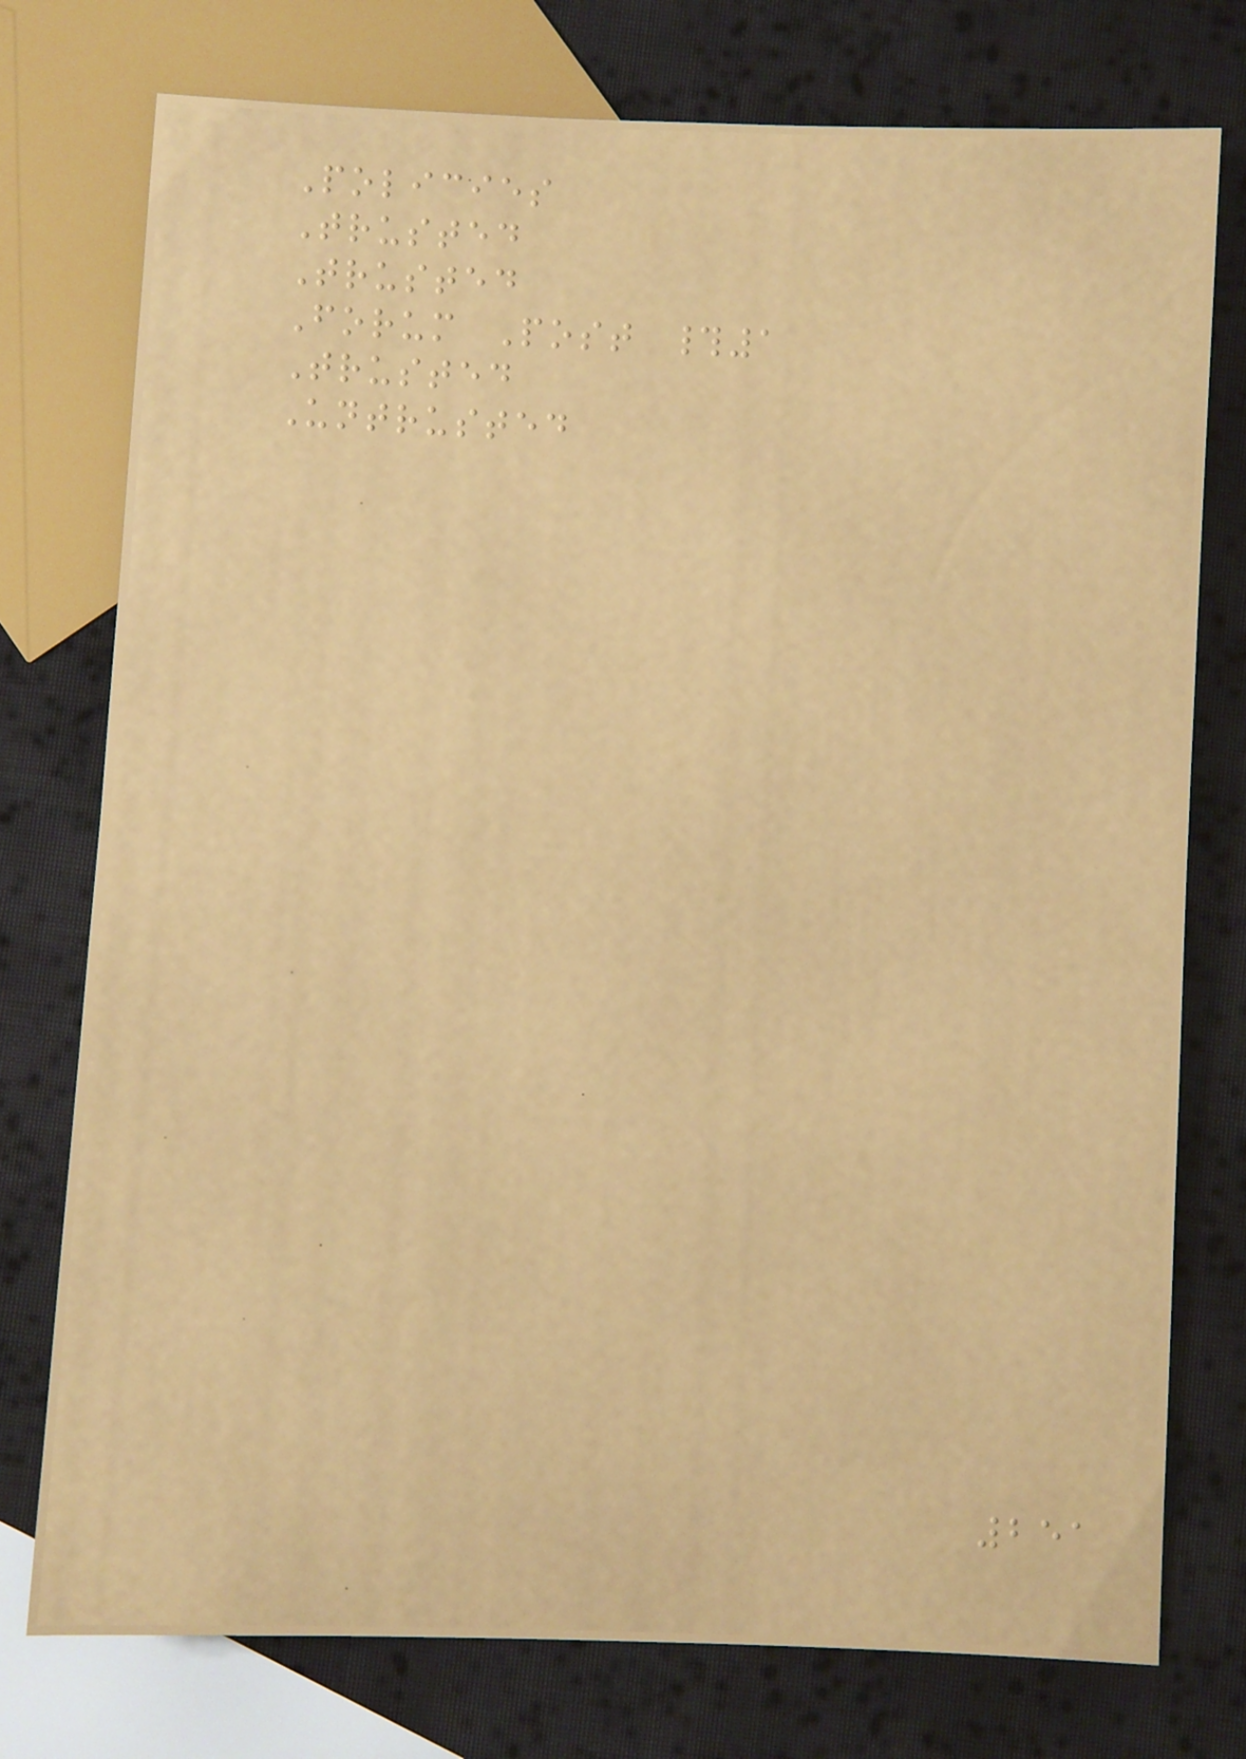Policies
Trusted
Trusted
Forum Post #1
Trusted
Untrusted
251
